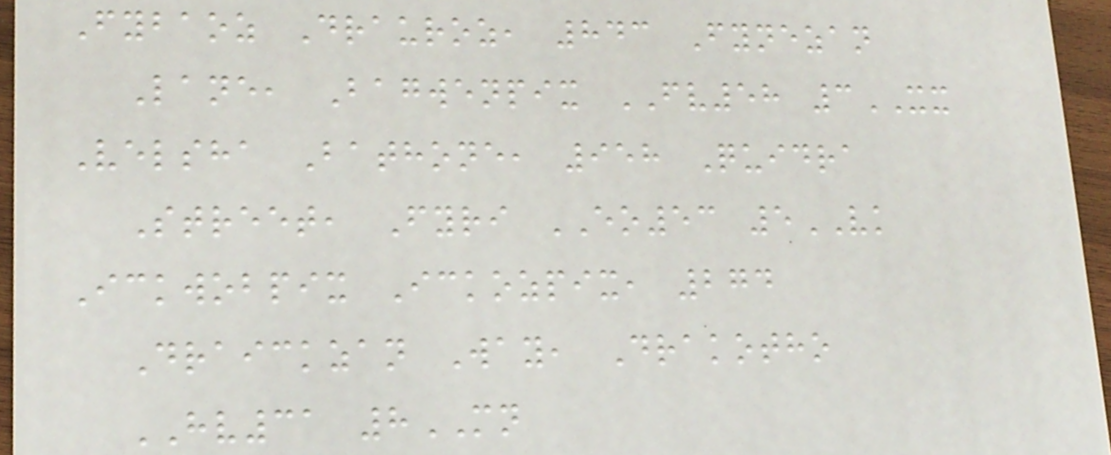Fybaoz Drauroz, 843 Fynezan
Lane, Bagwenpix FV58 3XX
Velsha Bathone, 958 Quidra
Street, Fyri EO53 5VK
Ickwobpix Ickozpix, 274
Draickzan Way, Drakotho
HV31 8MN
